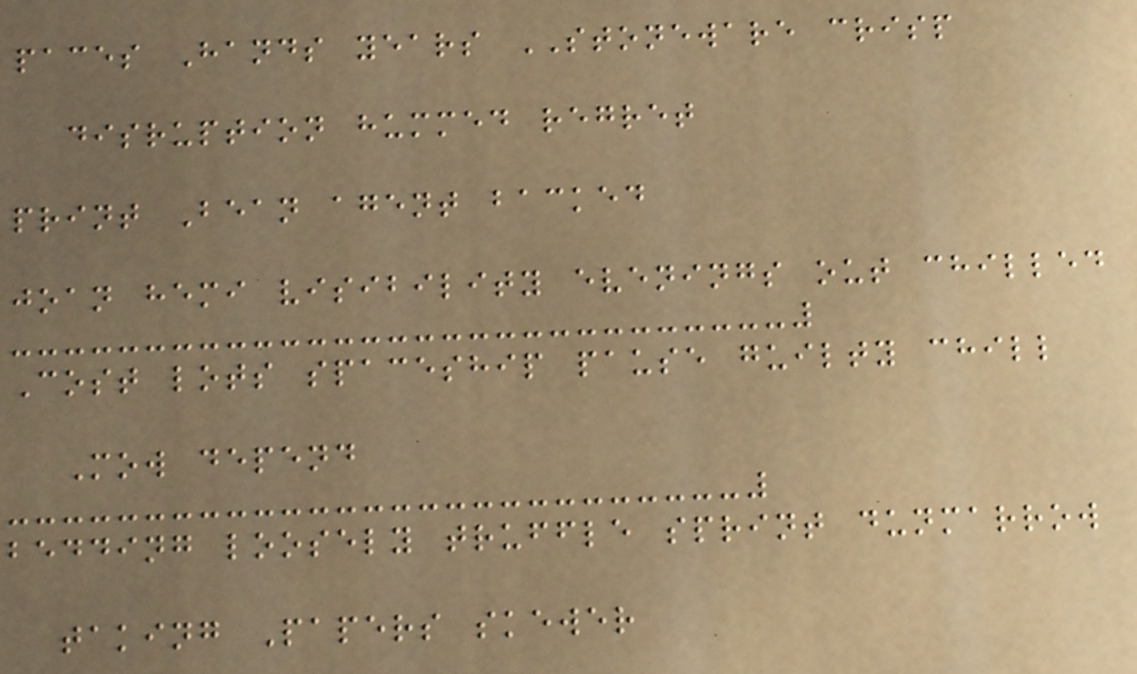paces Hands years STONEWARE crisp
disruption hummed regret
print Bean agent backed
joan hemi visibility evenings out chilled
Cost lots spaceship pause guilty chill
Mow depend
bedding loosely truffle sprint dunmarrow
taking Papers skewer
